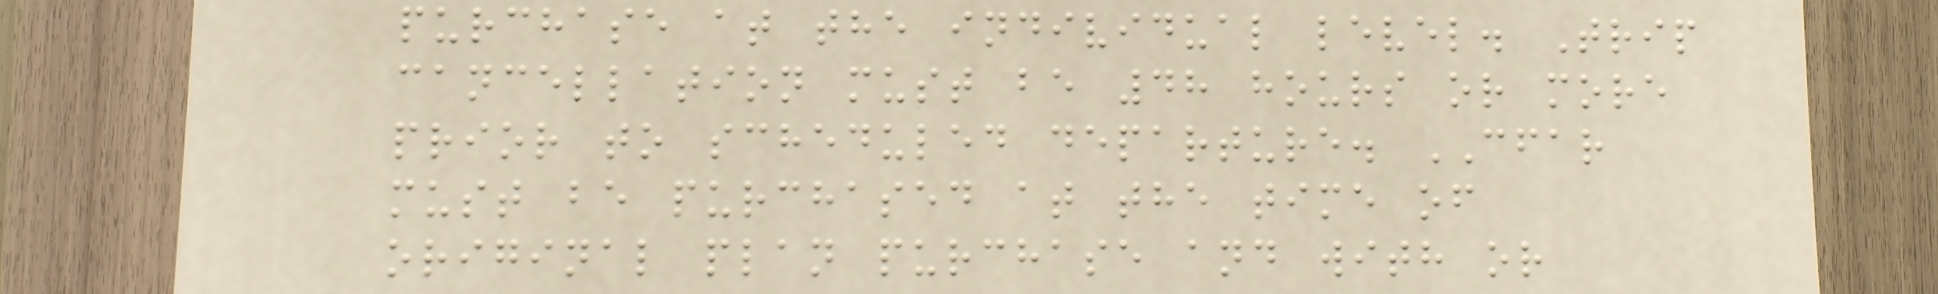purchase at the individual level. Trip
cancellation must be 48 hours or more
prior to scheduled departure. CFAR
must be purchased at the time of
original plan purchase and with or
